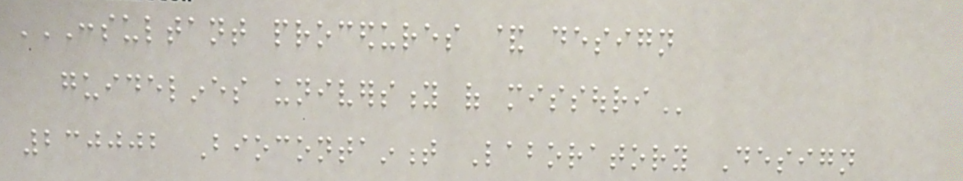CONSULTANT PROCEDURES & DESIGN
GUIDELINES UNIVERSITY OF MISSOURI
230002 Biocontainment Laboratory Design
